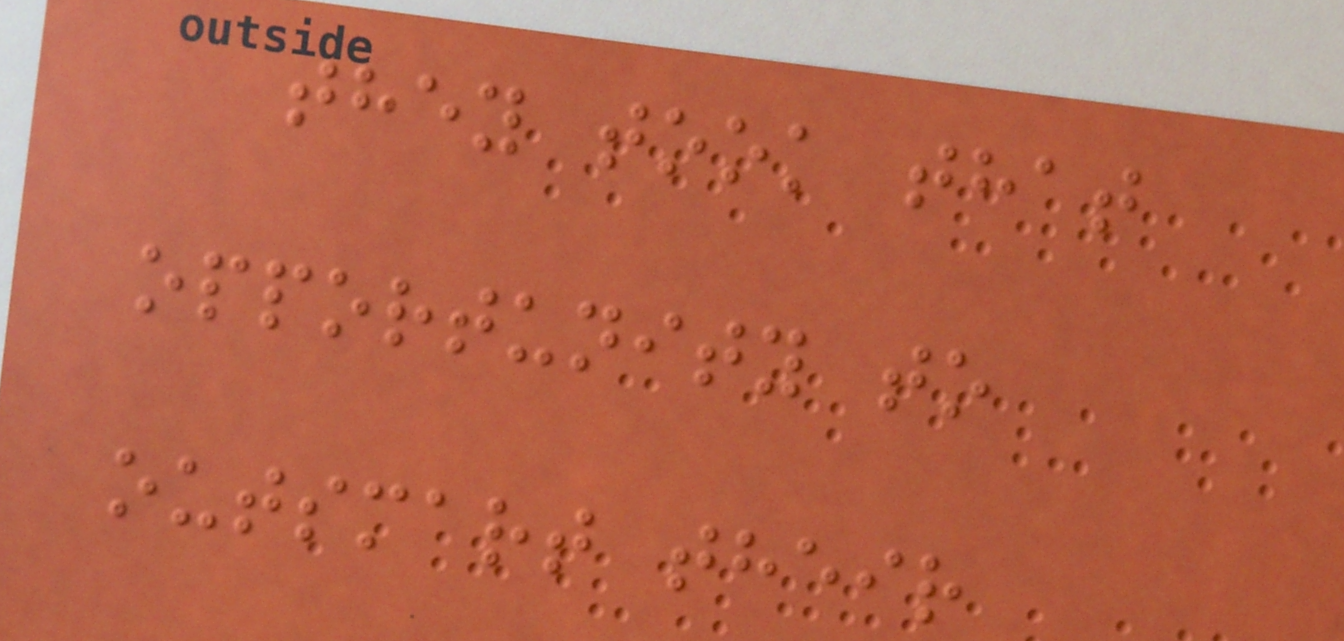they took that
opportunity to
outsmart their
